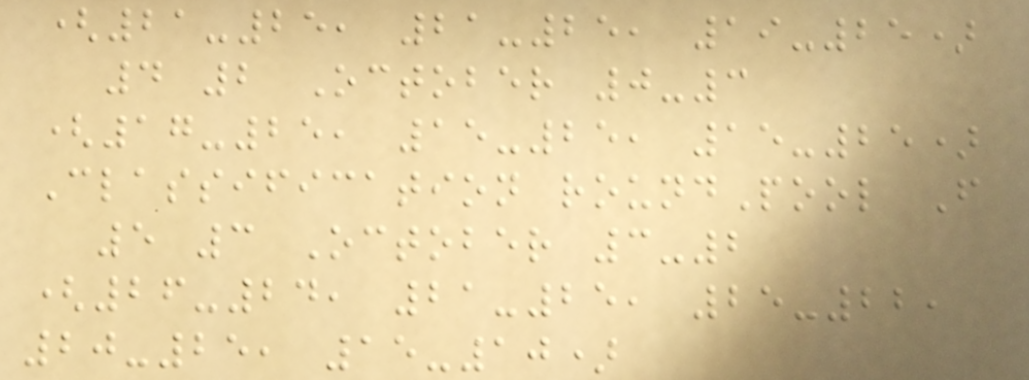(21-25, 21-25, 19-25)
4 2 October 0-3
(17-25, 15-25, 15-25)
Classification roundPool F
5 3 October 3-2
(26-24, 21-25, 25-22,
20-25, 15-10)
